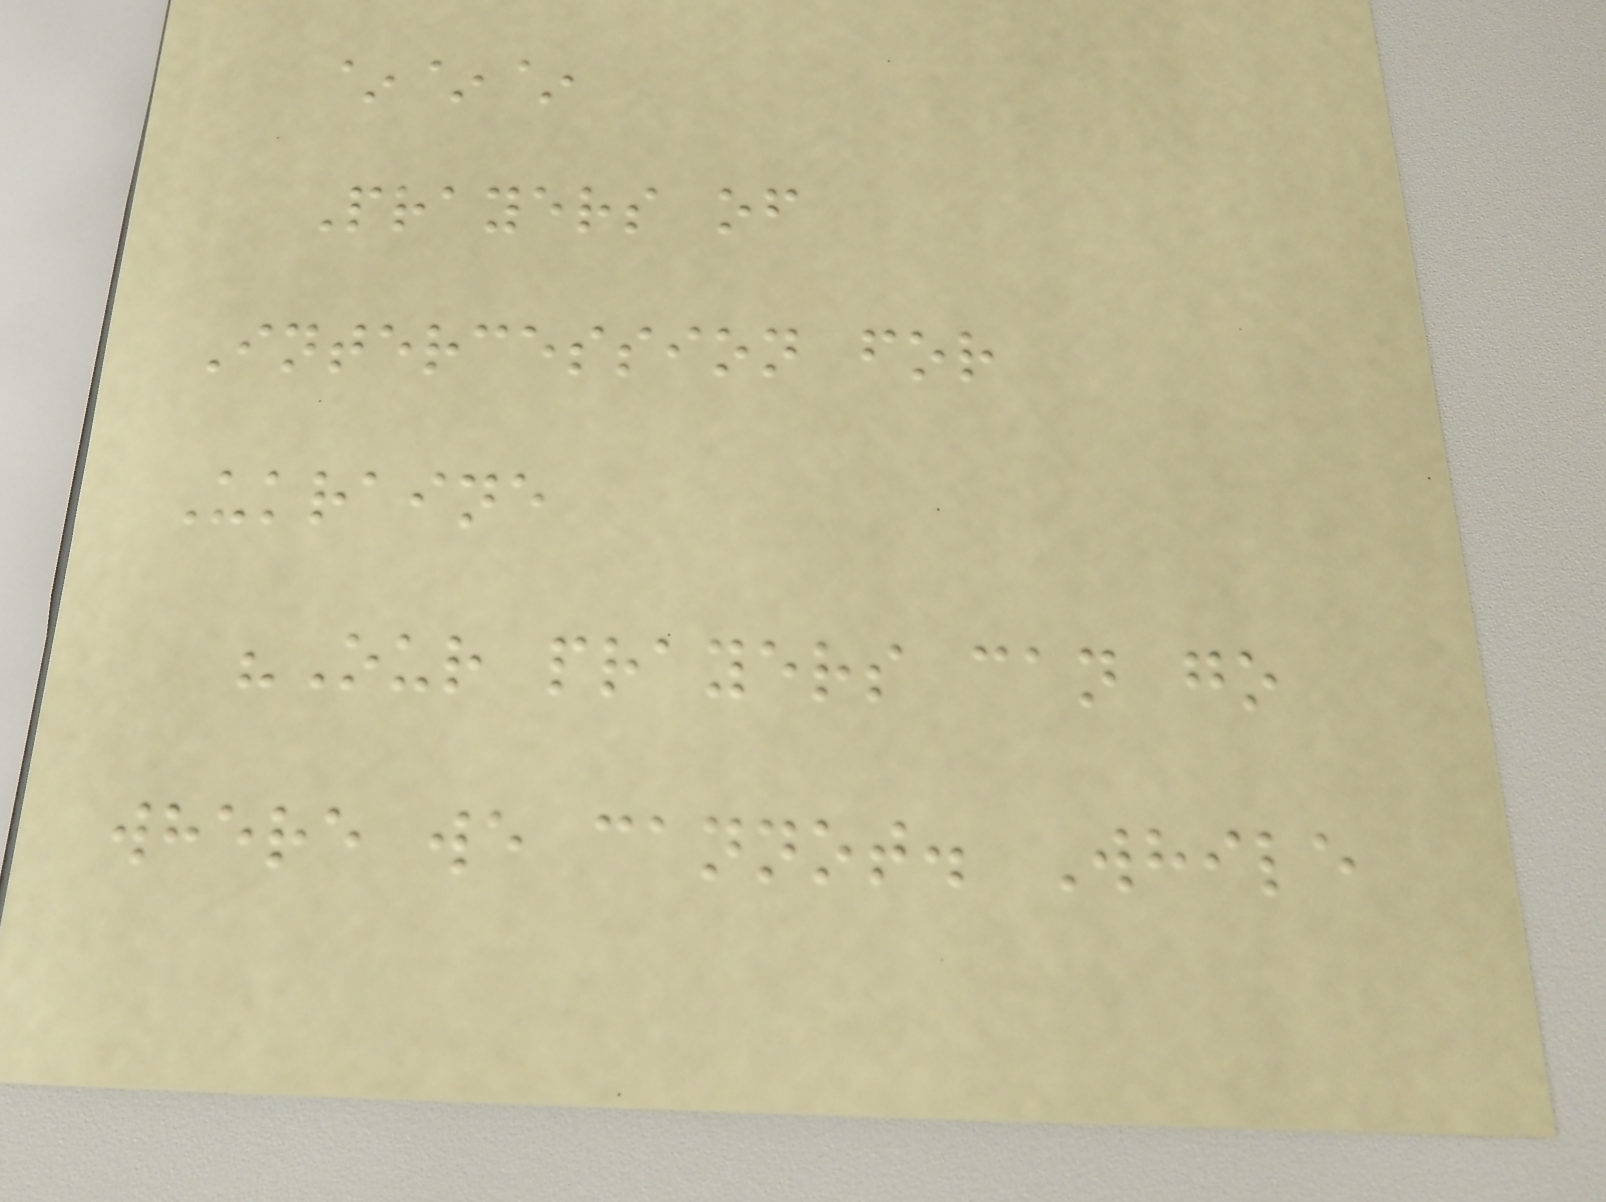~~~
Prayers of
Intercession for
Ukraine
"Our prayers can go
where we cannot. While
